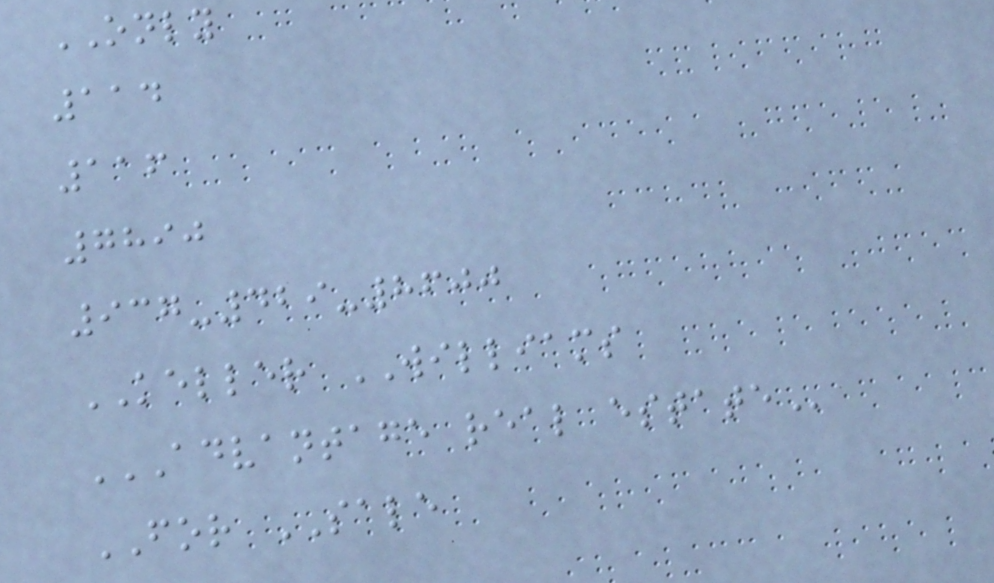ONLY
114
116
7890
937-429-8600
KELLER WILLIAMS
ADVANTAGE REAL ESTATE
FOR SALE
